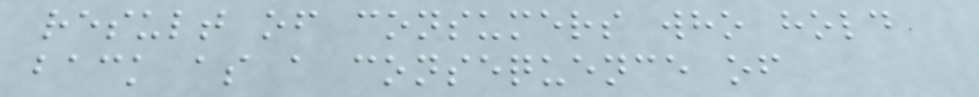result of consumers who hold
back as a consequence of
